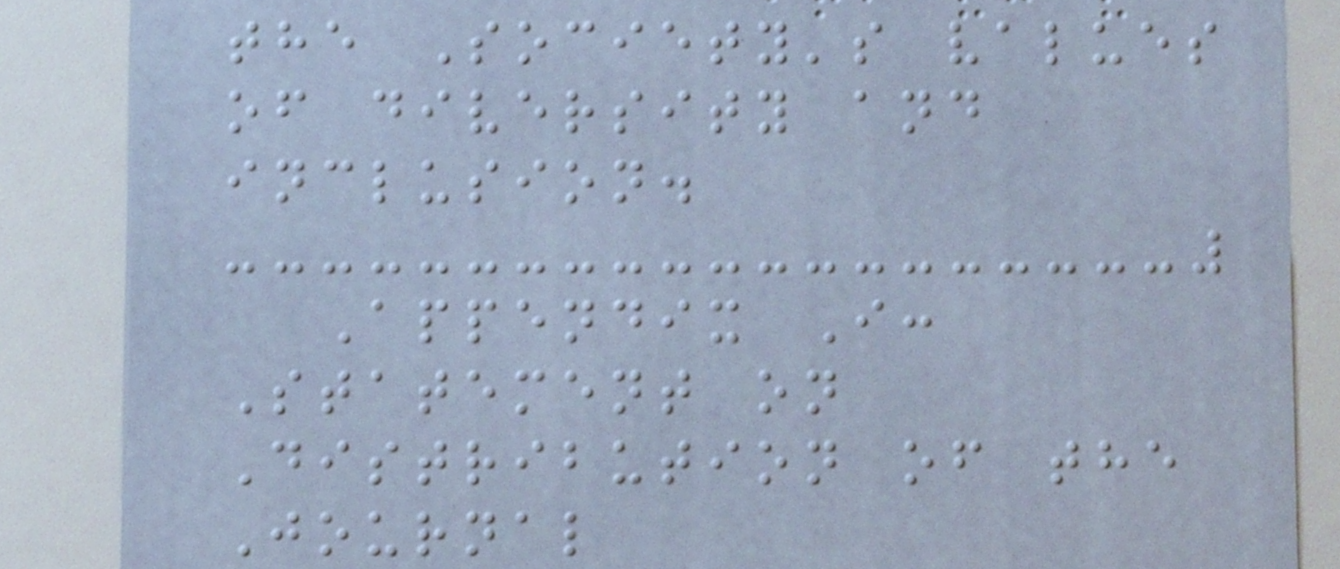the Society's values
of diversity and
inclusion.
Appendix I:
Statement on
Distribution of the
Journal
